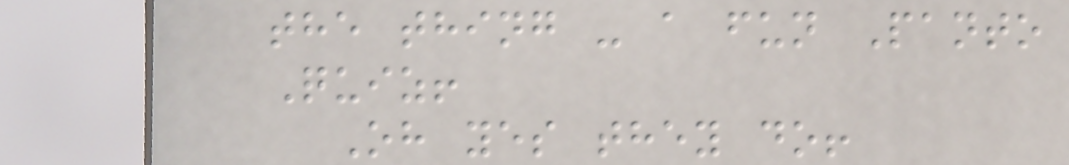the thing - a fun Panto
Quiz!
Oh yes they do!
